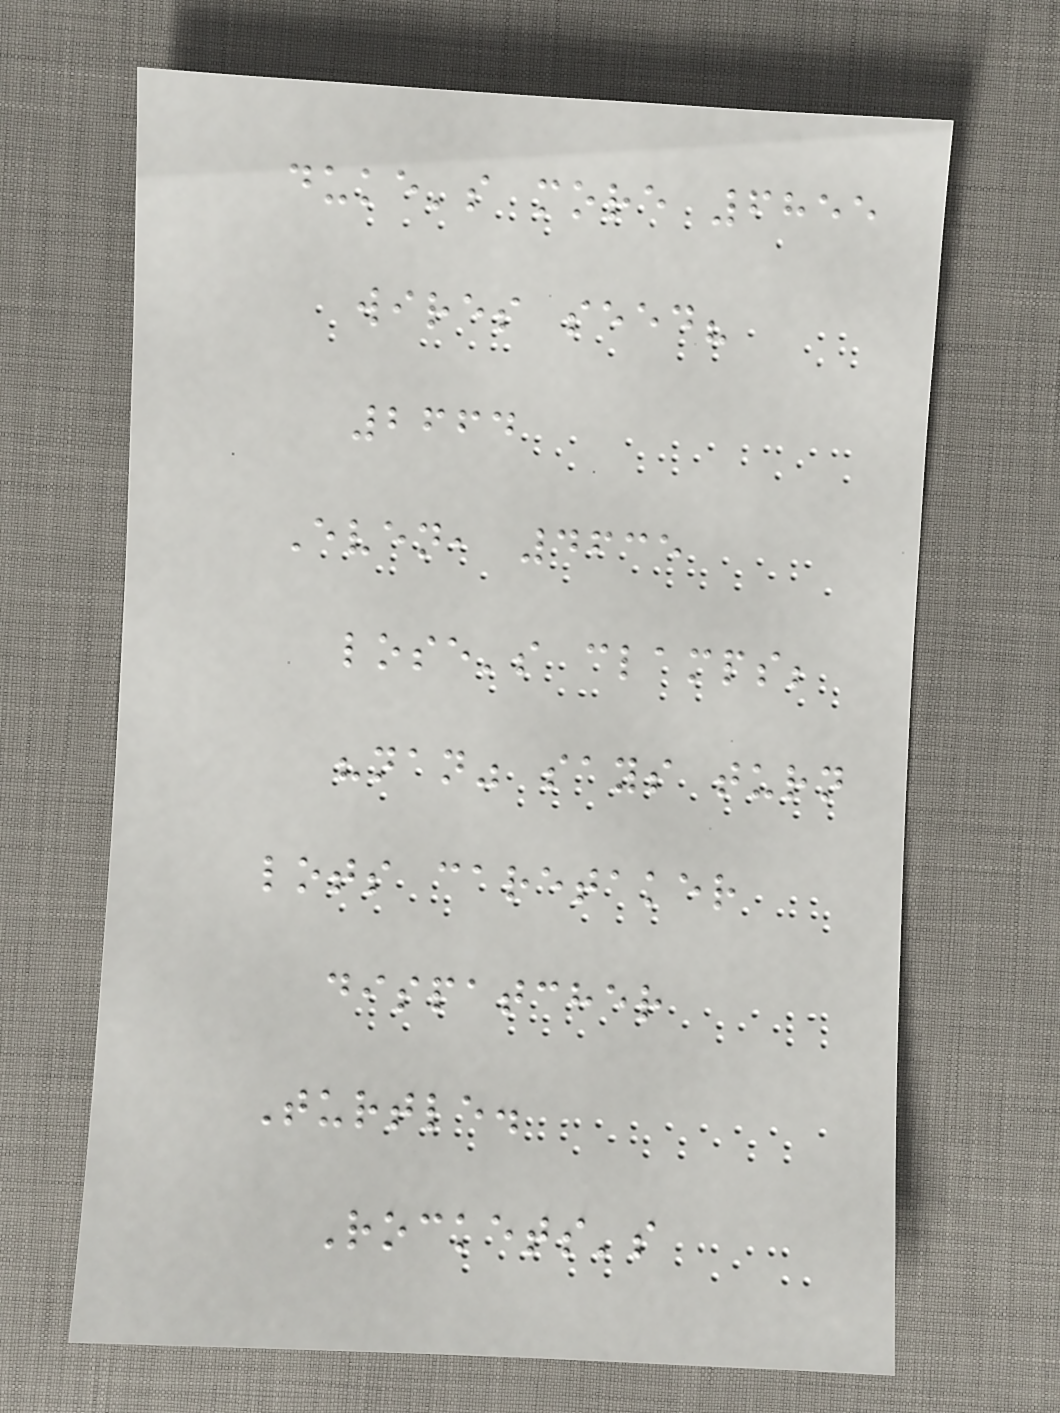duke's more 6855
wires seed?
2664
Even, 4635
lose's clamps;
"nan" says turn
lots caretaker
dispatcher
Turtle.
Rockets's
